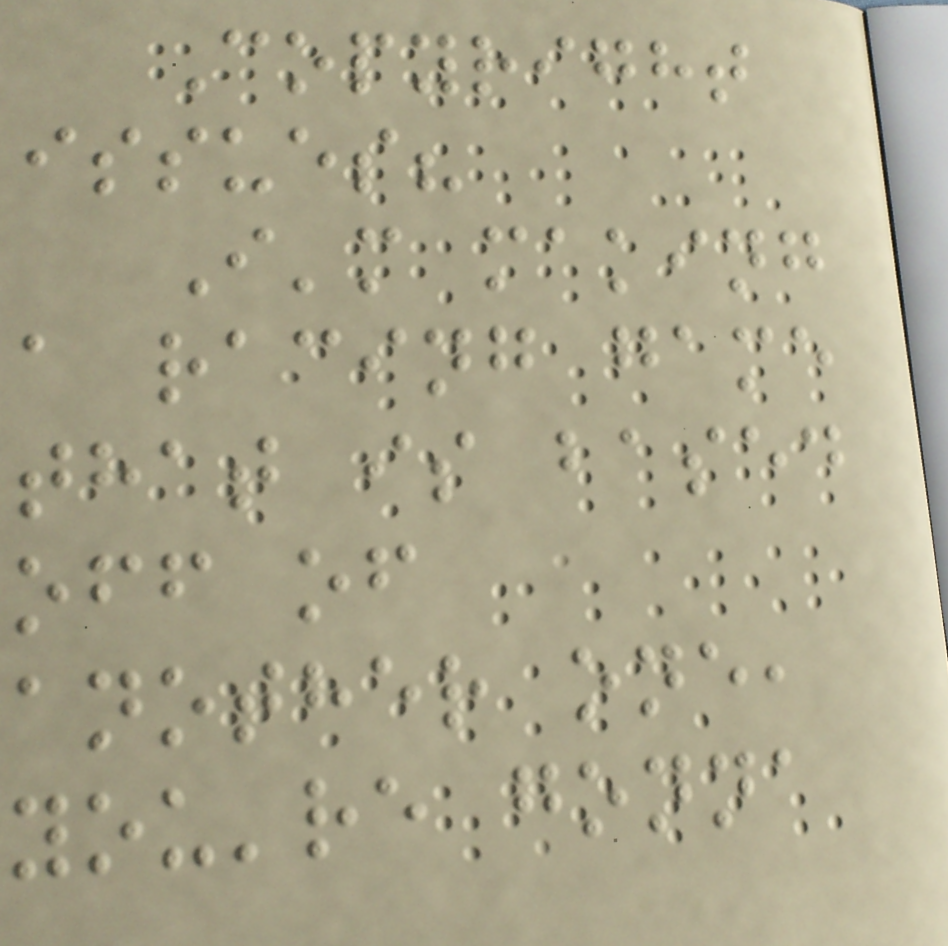Copyright
issues?
I'm making
a racing game
that is based
off of
another one,
you're gonna
